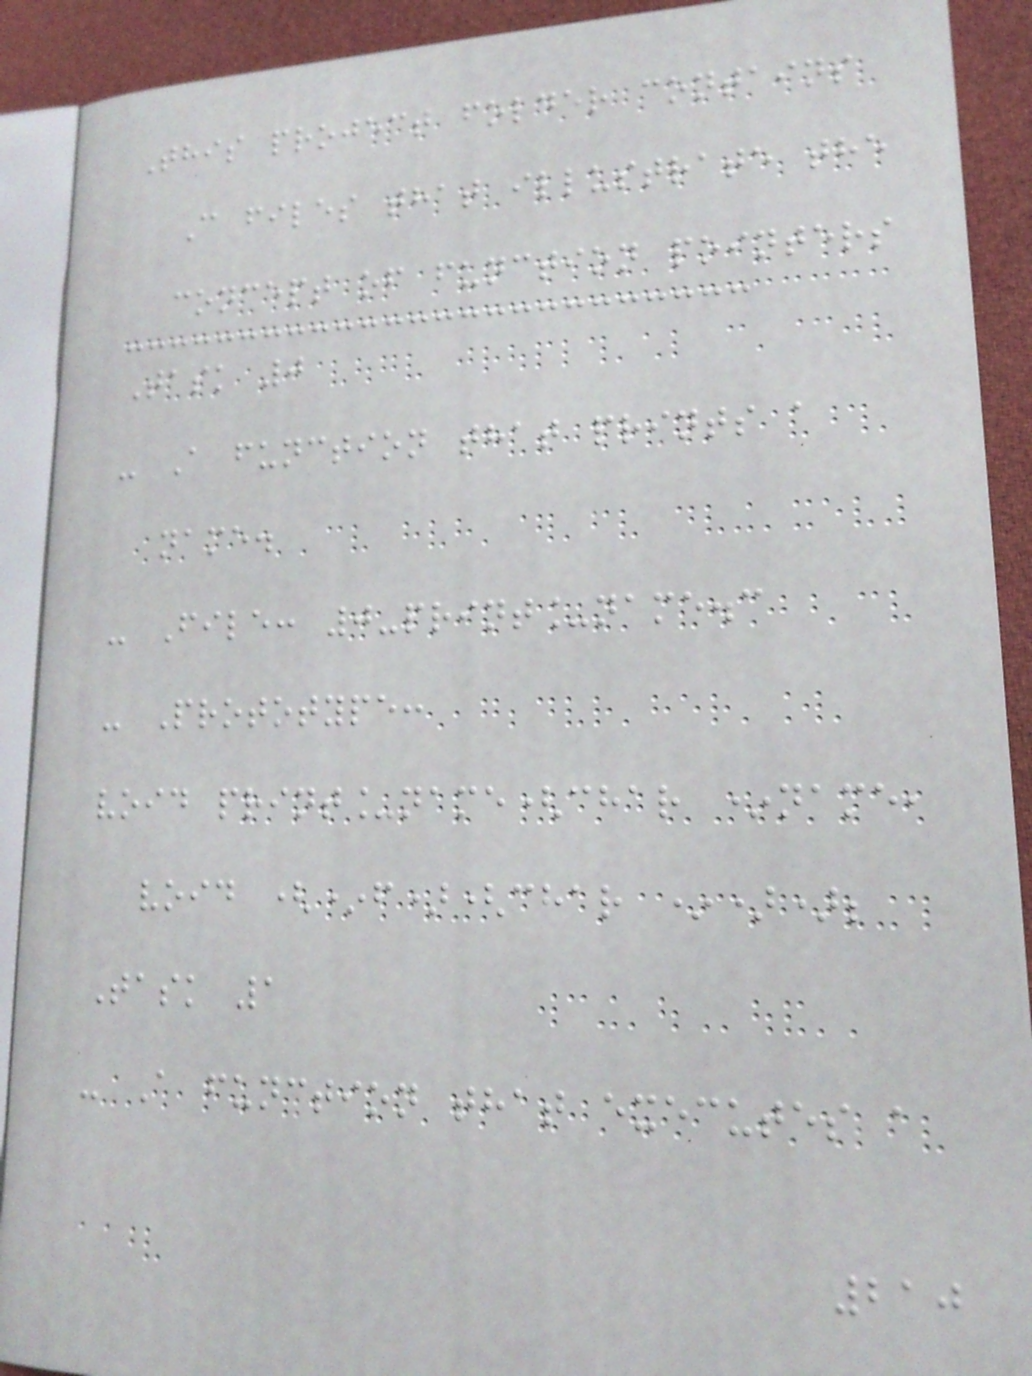This project folder contains
C files that illustrate the
concept of function pointers
Task 0
- A function that prints a
name.
- File: 0-print_name.c
- Prototype:
void print_name(char *name,
void (*f)(char *));
Task 1
- A function that executes a
210
